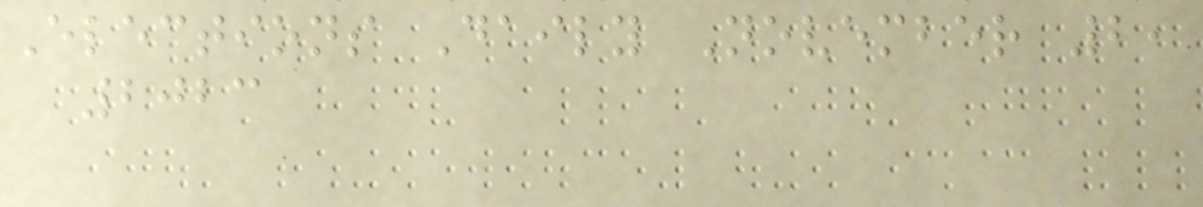Elections Daily November 2,
2023
